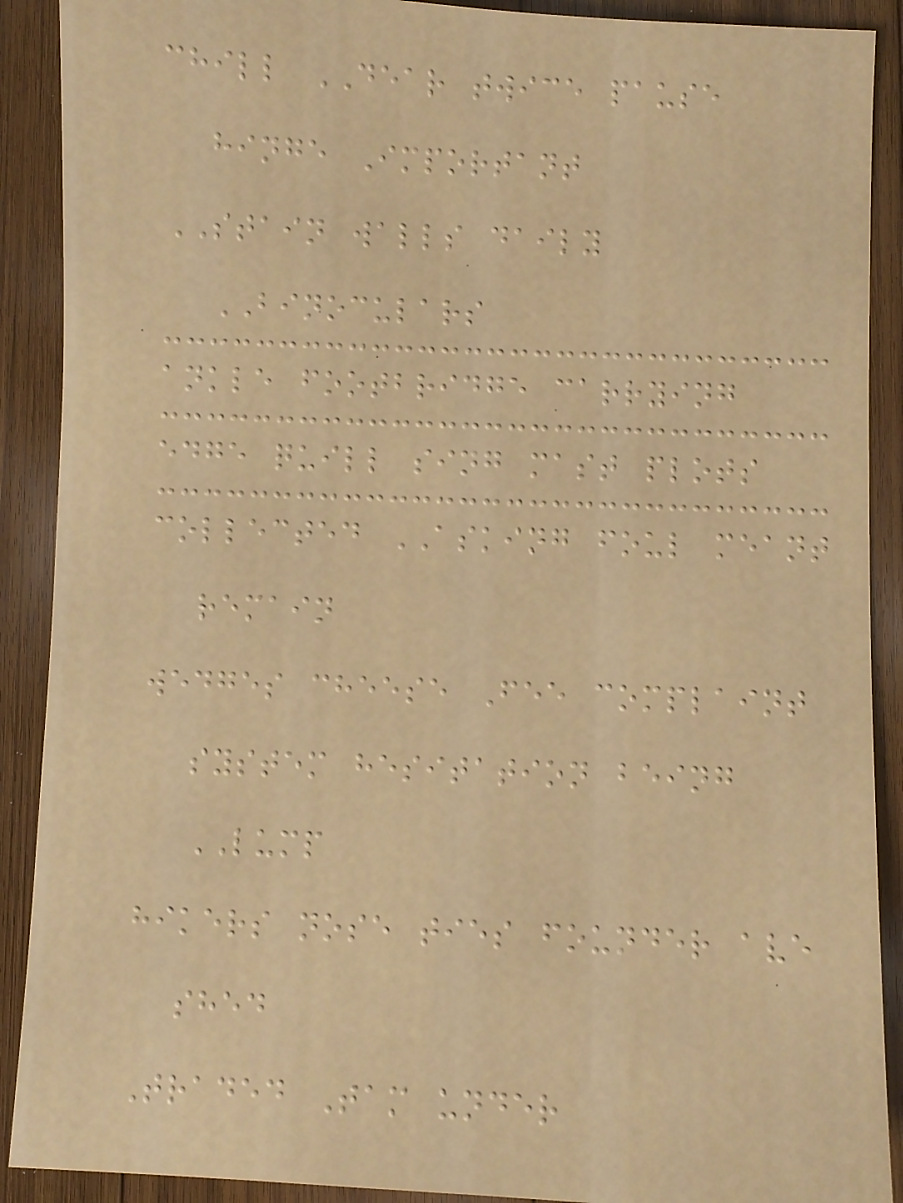chill DEAR twice pause
hinge Important
STAIN walls daily
BINOCULARS
ankle footbridge carrying
edge quill sing mast plots
collected ASKING foul meant
remain
wedges cheese Fee complaint
system hesitation being
LUMP
hikers nose ties founder ave
shed
Traded Tam under
